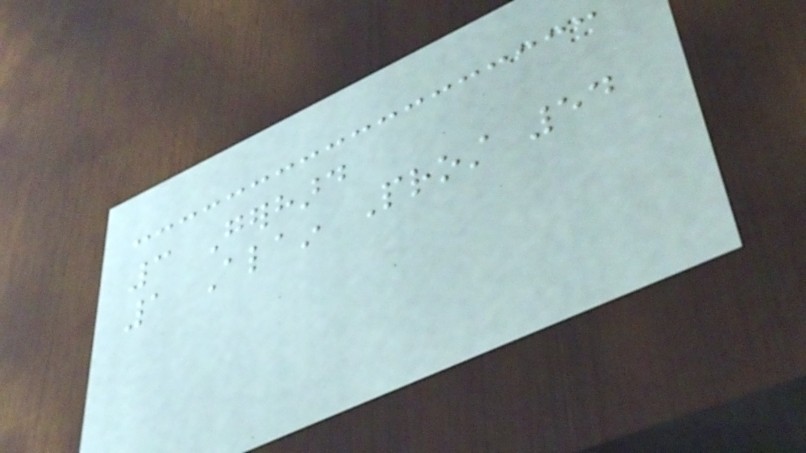3 Gerhard
1 Alain Prost 54
